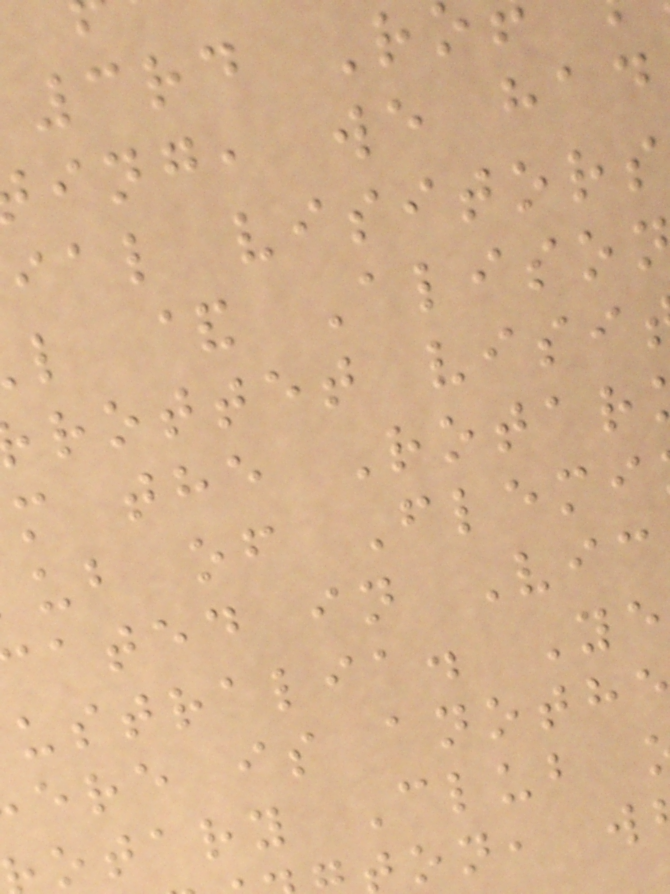3rd R
ing, we had
ial visitors
l & Aliso
rottet visi
m the Rotar
ub of Flemi
ated in Vic
ustralia. Ye
ere is anoth
otary Club
